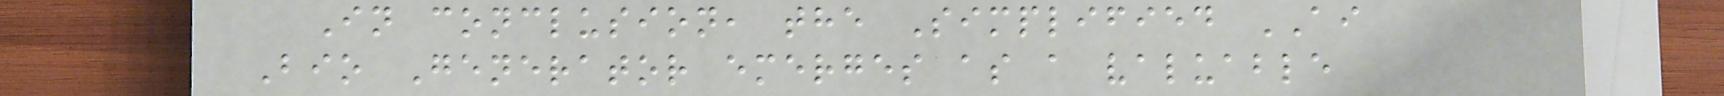In conclusion, the Simplified AI
Bio Generator emerges as a valuable
